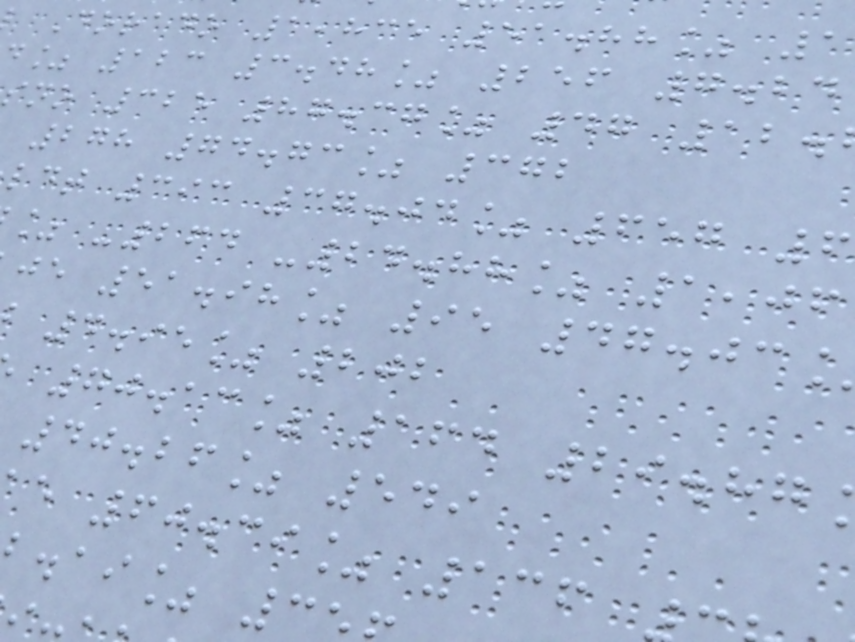Dorado 1,835 51.88% 1
% 123 3.48% 256 7.24
sno 325 87.37% 47 12.
278 74.73% 372
ldt 393 37.04% 657 6
% -264 -24.88% 1,06
je 51.98% 95 47.03
4.95% 202
70.13% 164 29.87
40.26% 549
e 60.39% 136
.ai% 3
